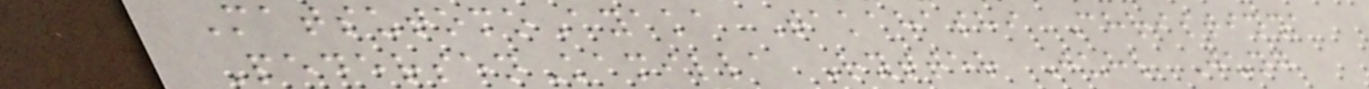MatsutomoAyaka Takahashi Christinna
PedersenKamilla Rytter Juhl Jung
